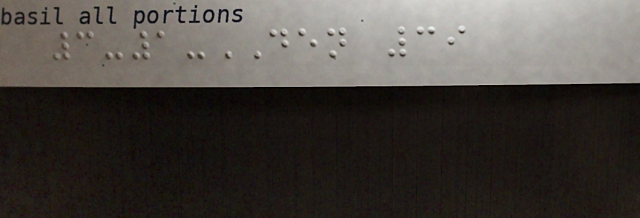3-1-DEN 39
